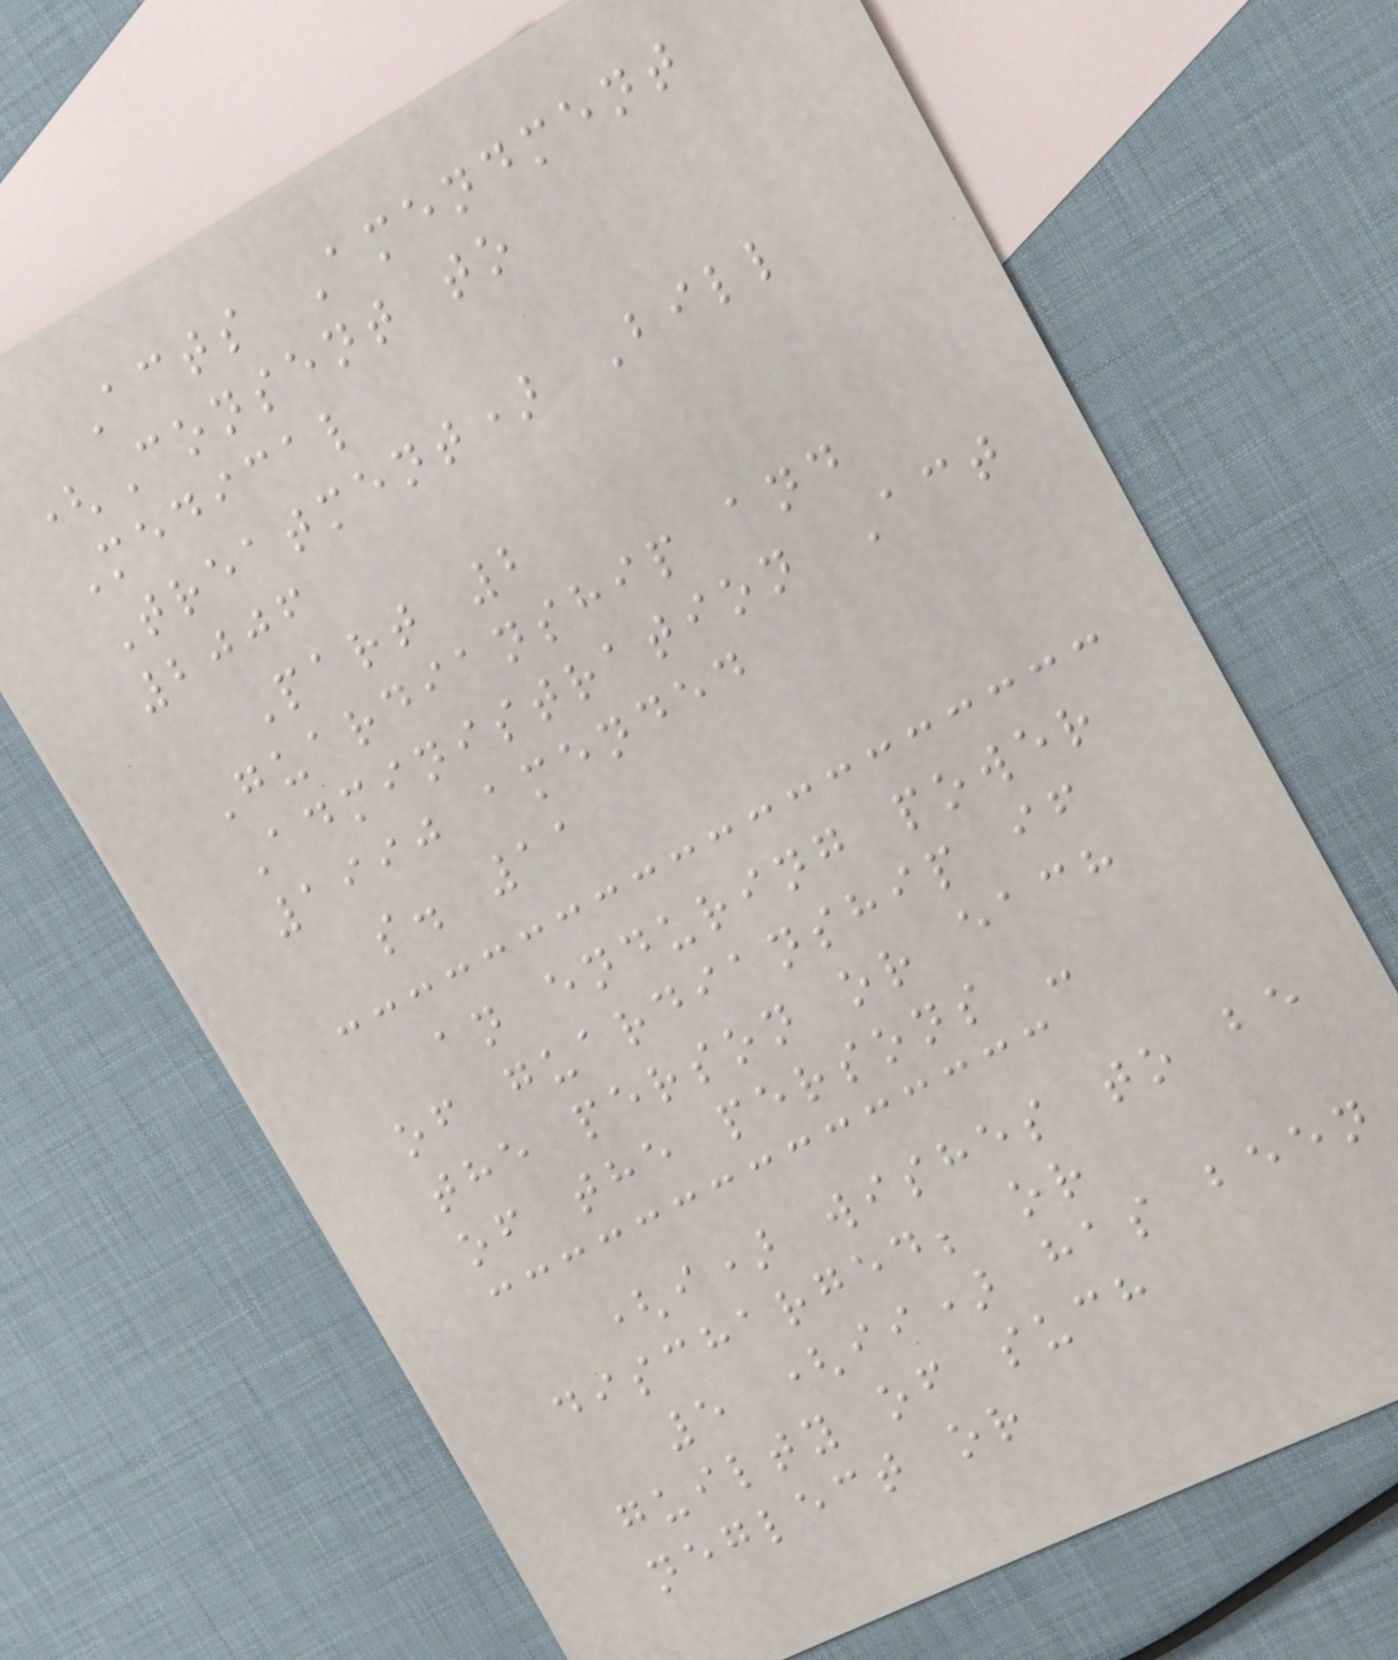Acts Amendment
(Consent to
Medical
Treatment) Bill
2006
Part 2
Guardianship and
Administration Act
1990 amended
s. 11
an enduring power
of guardianship if
the person or each
of the persons -
(i) wishes to be
discharged; or
5 (ii) has been
guilty of such
neglect or
